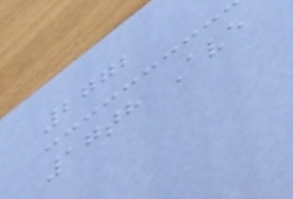2772
17th Ave
